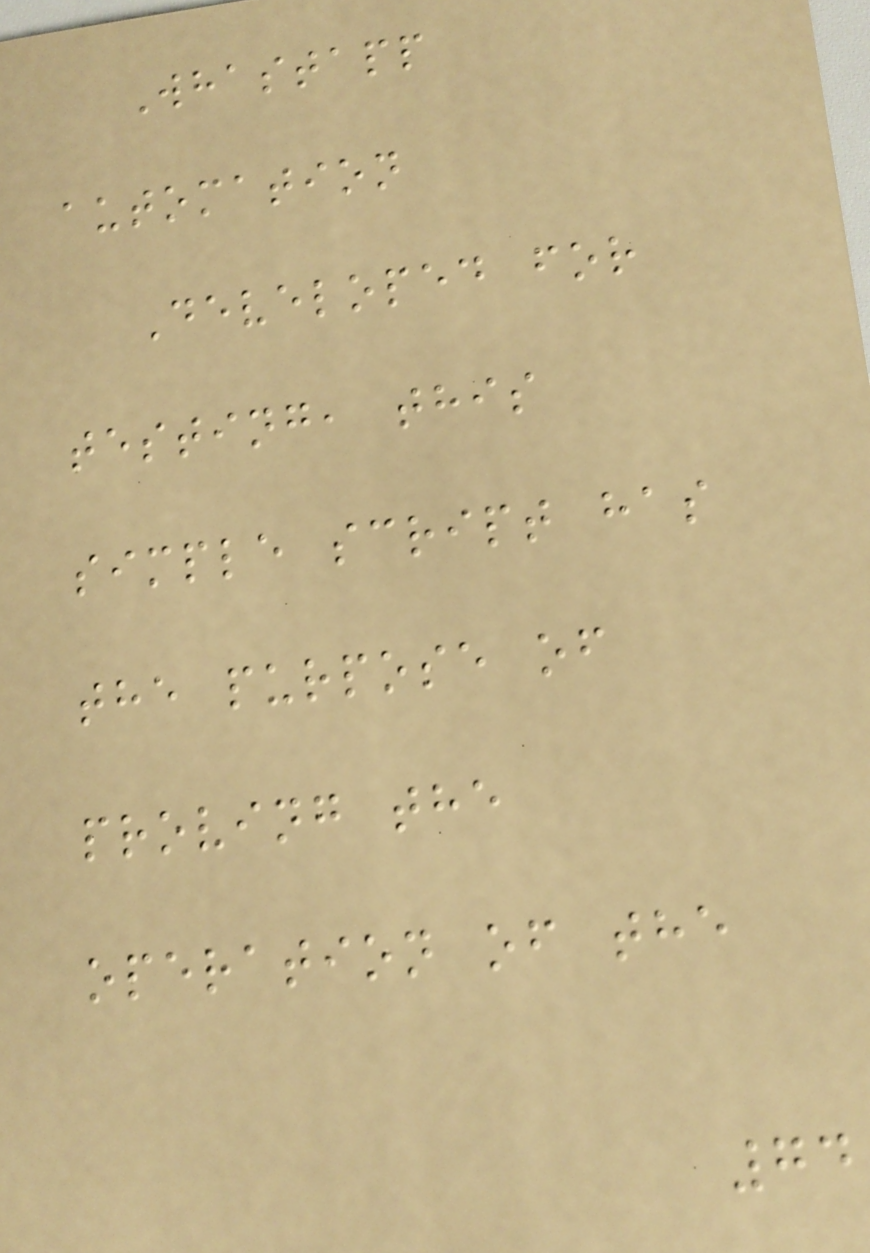Whastapp
automation
Developed for
testing, this
simple script has
the purpose of
proving the
operation of the
74
